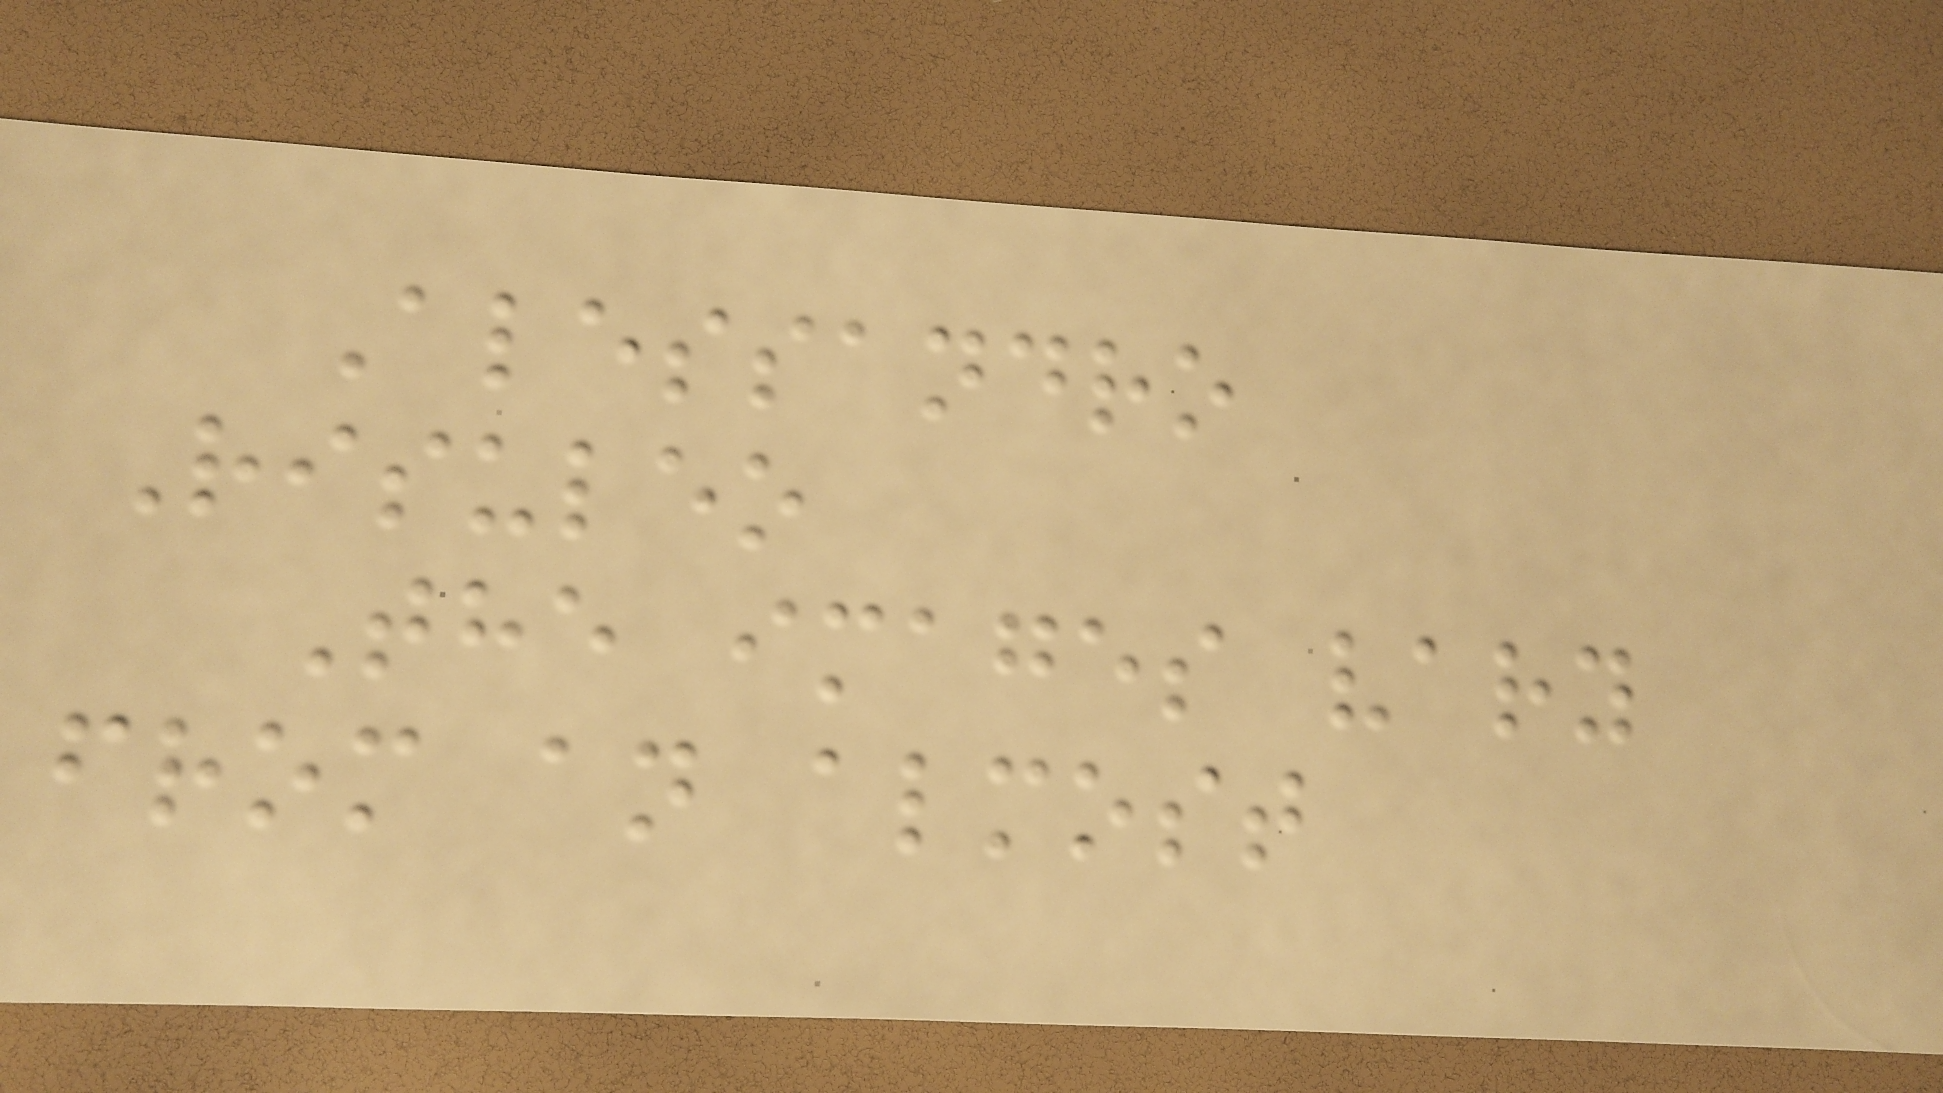Alessandro
Risuleo
The images vary
from an almost
